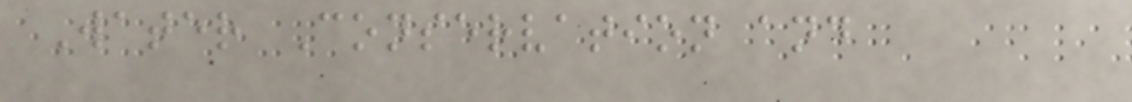Water Conservation and
